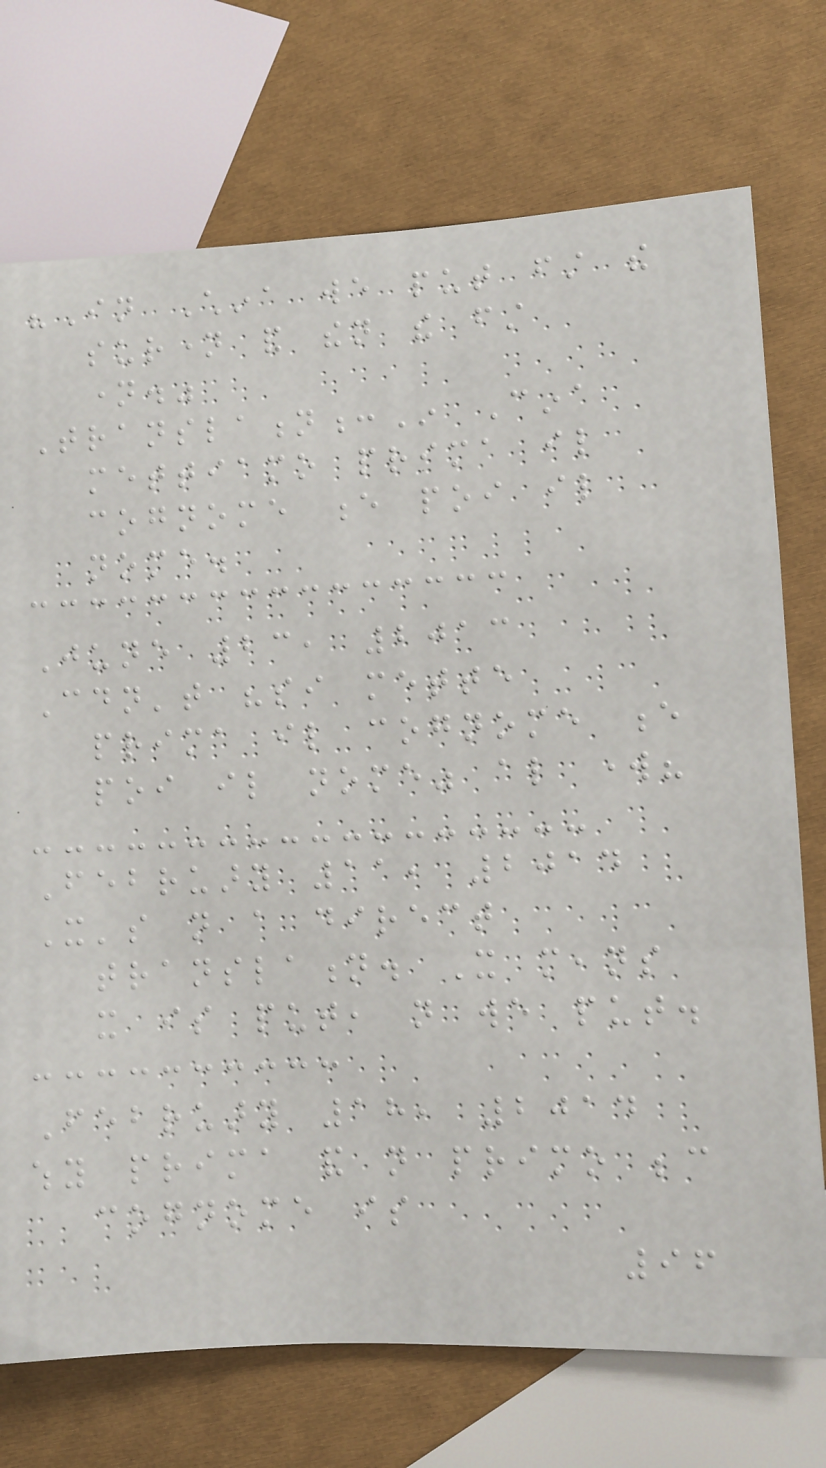"In China we put first the
surname and then the first
name."
Translation:In Cina
mettiamo prima il
cognome e poi il
nome.
June 23, 2013
Couldn't "si mette
prima il cognome e
poi il nome" also work?
February 11, 2014
It's not a direct
translation. It means
it is put, not we put.
February 18, 2014
why prima and not primo because
cognome is
96
